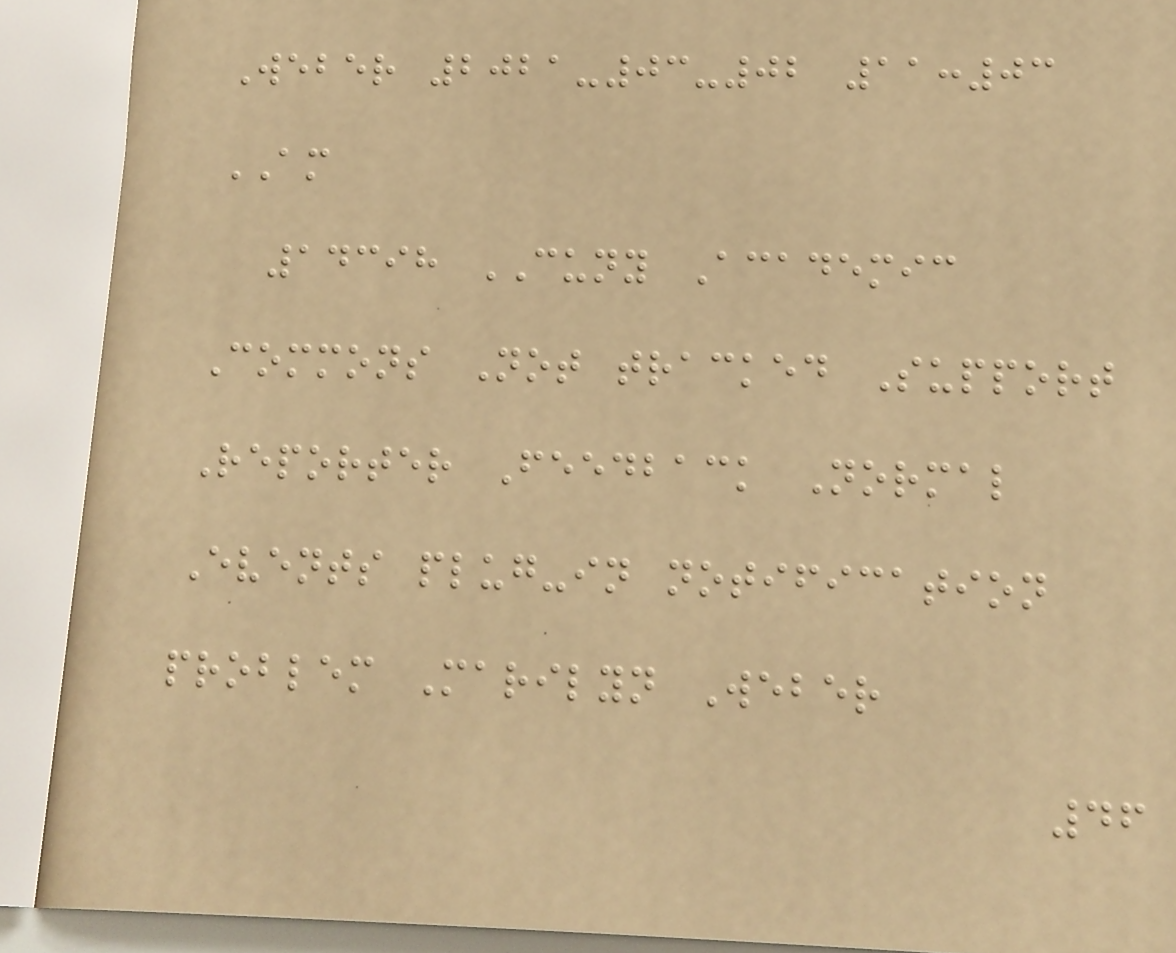Weber 2021-03-02 11:03
AM
14398 CUNY Academic
Commons Not tracked Support
Reporter Feedback Normal
Events plug-in notification
problem Marilyn Weber
46
